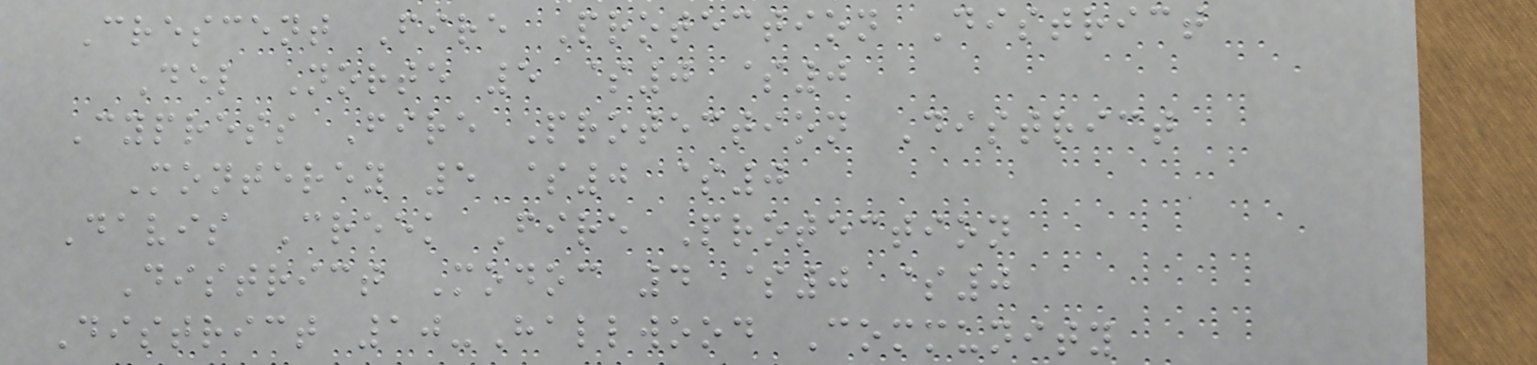Crescent Fire Protection District
Del Norte 5 $0 $0
Cypress Fire Protection District
Monterey 5 $0 $0
Davis Creek Fire Protection
District Modoc 4 $0 $0
District 10-Hallwood Community
